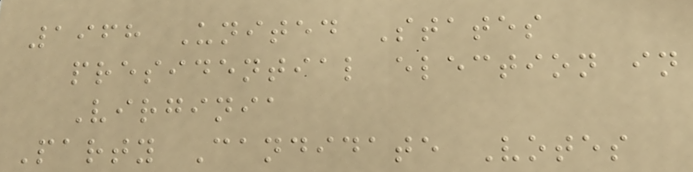1968 United States
presidential election in
Virginia
Party Candidate Votes
